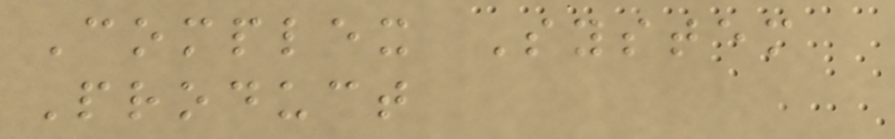Complex System
Product
